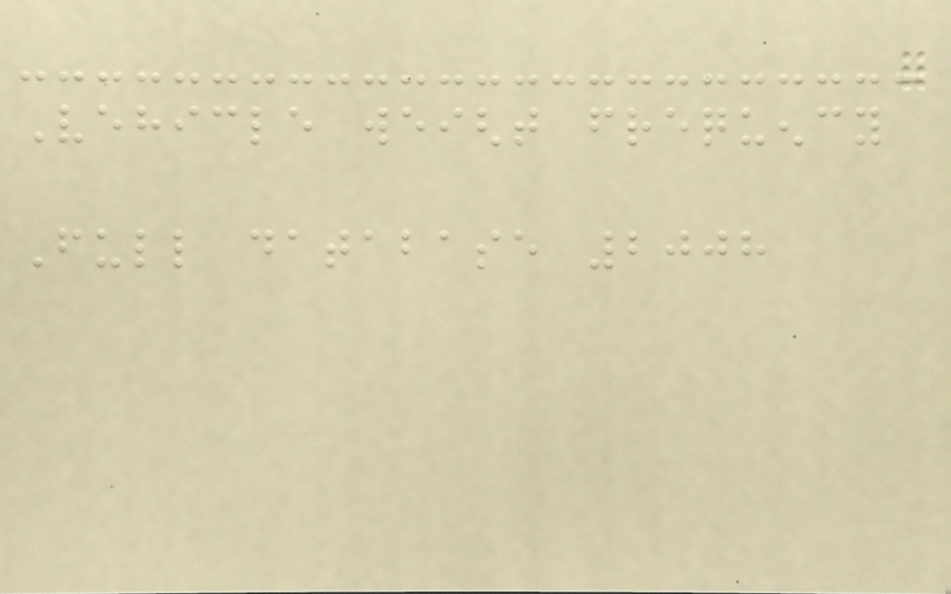Vehicle weight frequency
Full database 2008
